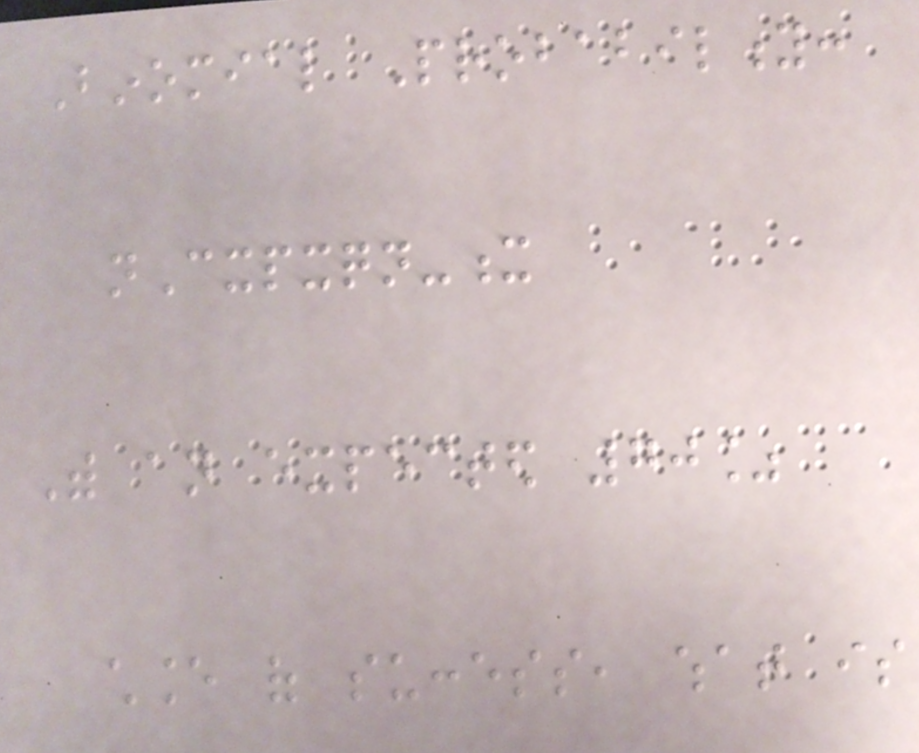Binomial Probability:
nCxpxqn-x
With an expected 70%
chance of success, what is
